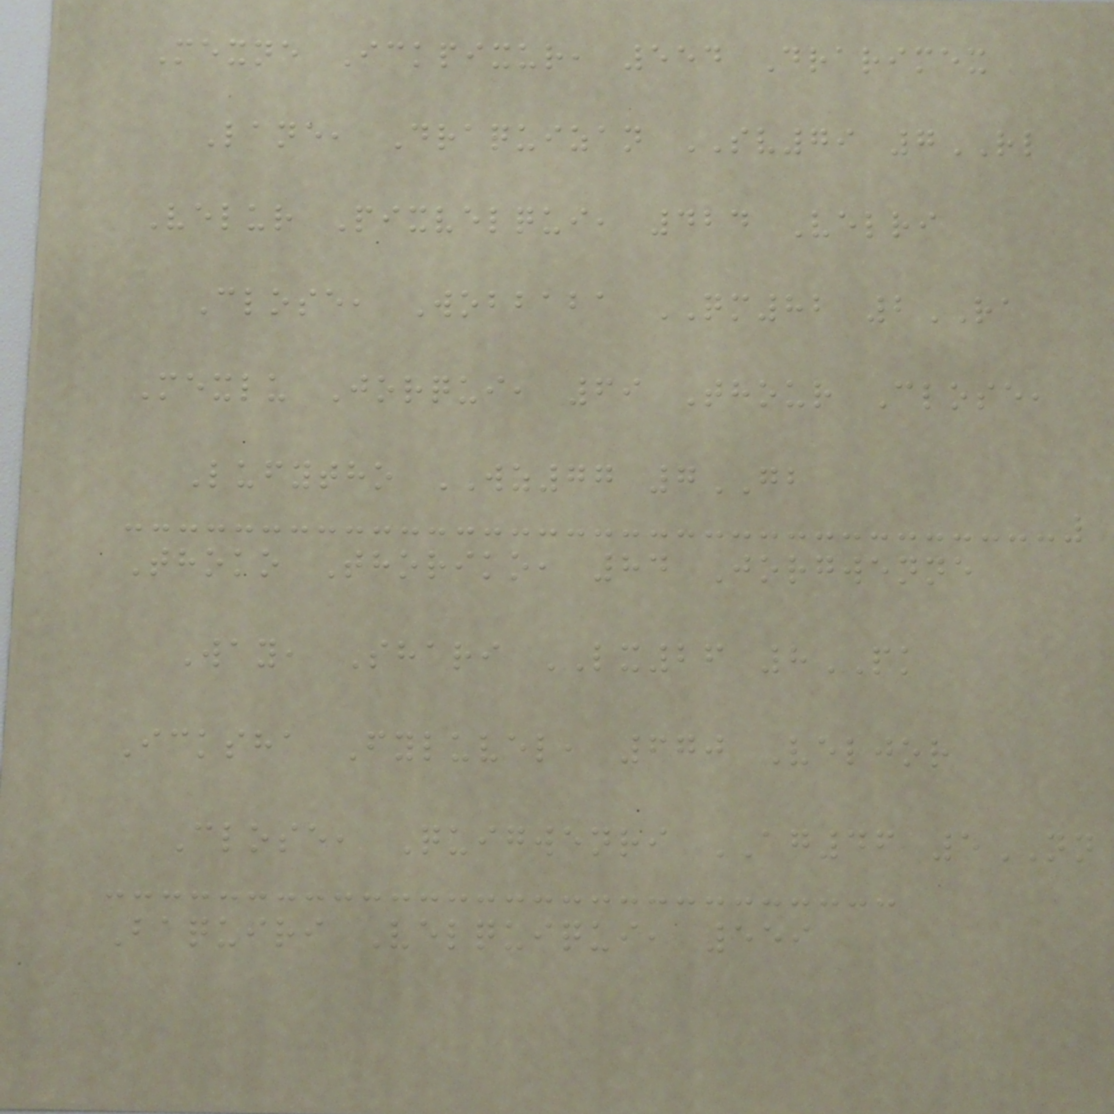Mexne Ickpixur, 554 Drarimex
Lane, Draquizan SV79 7RL
Velur Pixvelqui, 424 Velri
Close, Wobbaba QM82 2RA
Mexlu Jorqui, 69 Thour Close,
Lufytho WZ77 7GB
Thoko Thoriko, 84 Jorgwenne
Way, Shari LX26 8PK
Icksha Fyluvel, 670 Veljor
Close, Quigwenri AG46 5NN
Baquiri Velquiqui, 559
